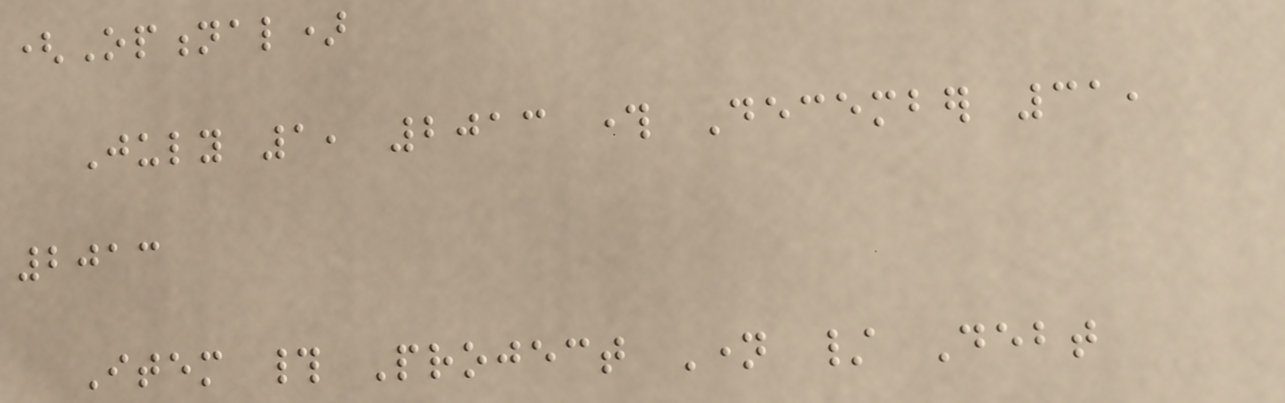(Optional)
July 1, 2013 through December 31,
2013
Item # Project Name / Debt
